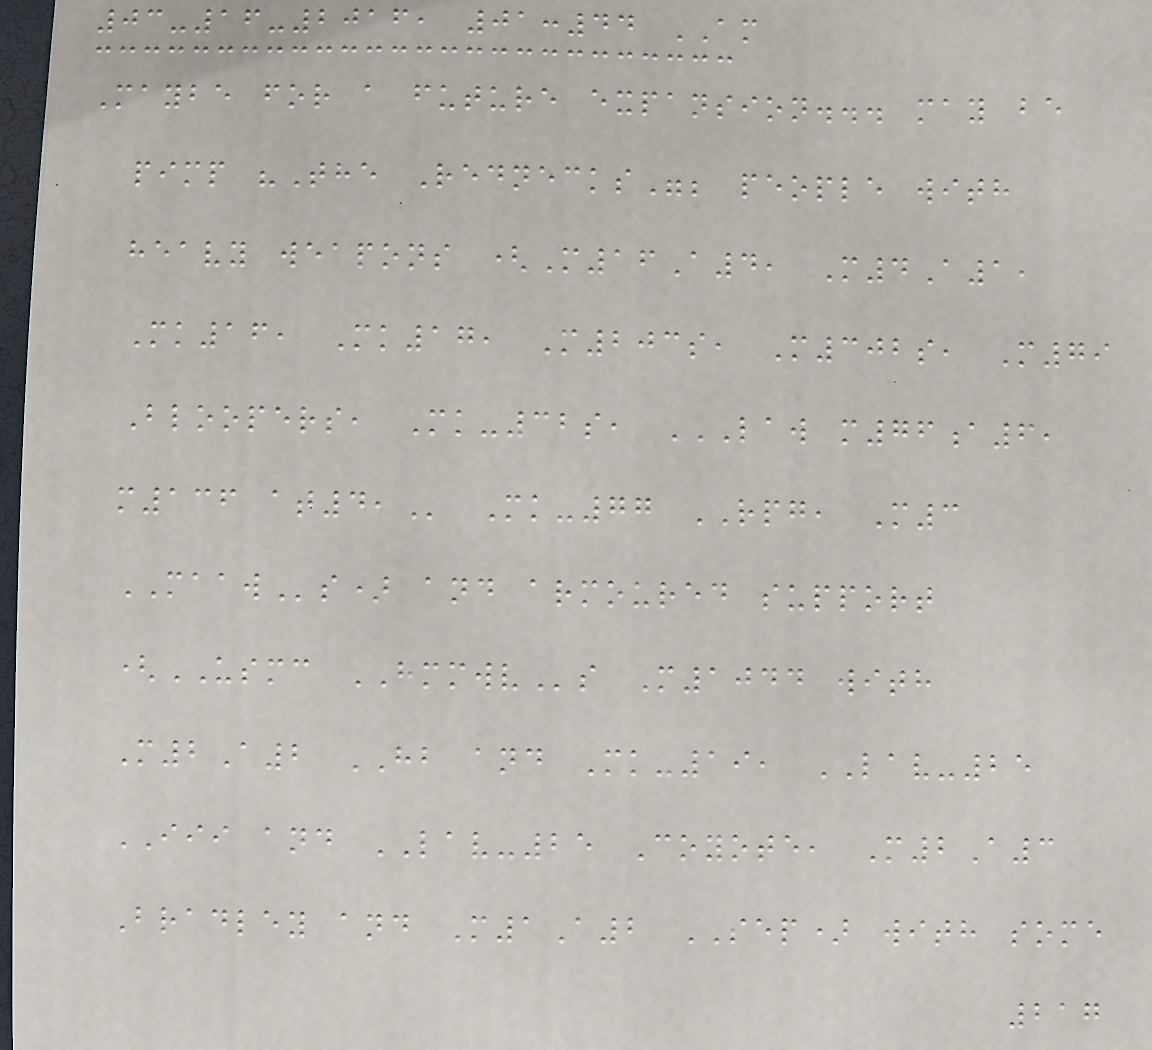03-16-2016, 01:44 AM
Maybe for a future expansion... may be
pimp "The Rednecks"; people with
heavy weapons (M16A4, M4A1,
Mk16, Mk17, M203s, M302s, M79
Bloopers, Mk-32s, LAW M76A6,
M136 AT4, Mk-77 RPG, M3
MAAWs) and armoured support
(USMC HMMWVs M1044 with
M2A2 HB and Mk-19, LAV-25
III and LAV-25 Coyote, M2A3
Bradley and M1A2 SEP) with some
217
